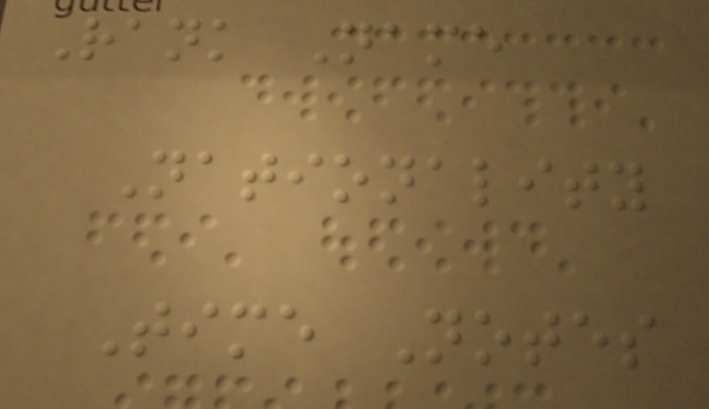Rank Name
Nationality
Time Notes
